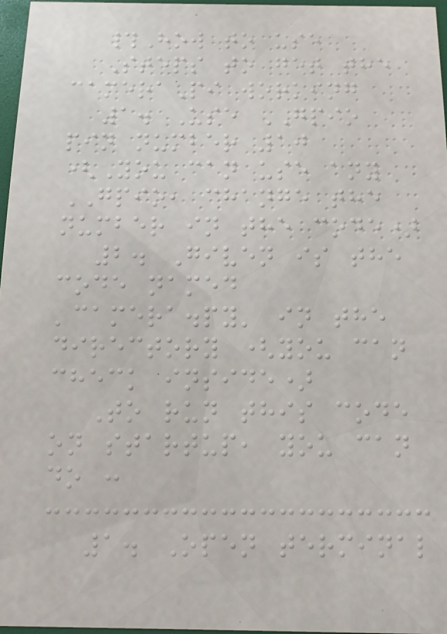#How to use
Steps to get the
cameraPi working
1. Use GPIO
pin number 10
(You can use any
GPIO, change the
number in the code)
2. Given is the
code named
'camera.py' in the
directory (you can
check inside)
To run this code
on startup, you can
do :
1. Open terminal
